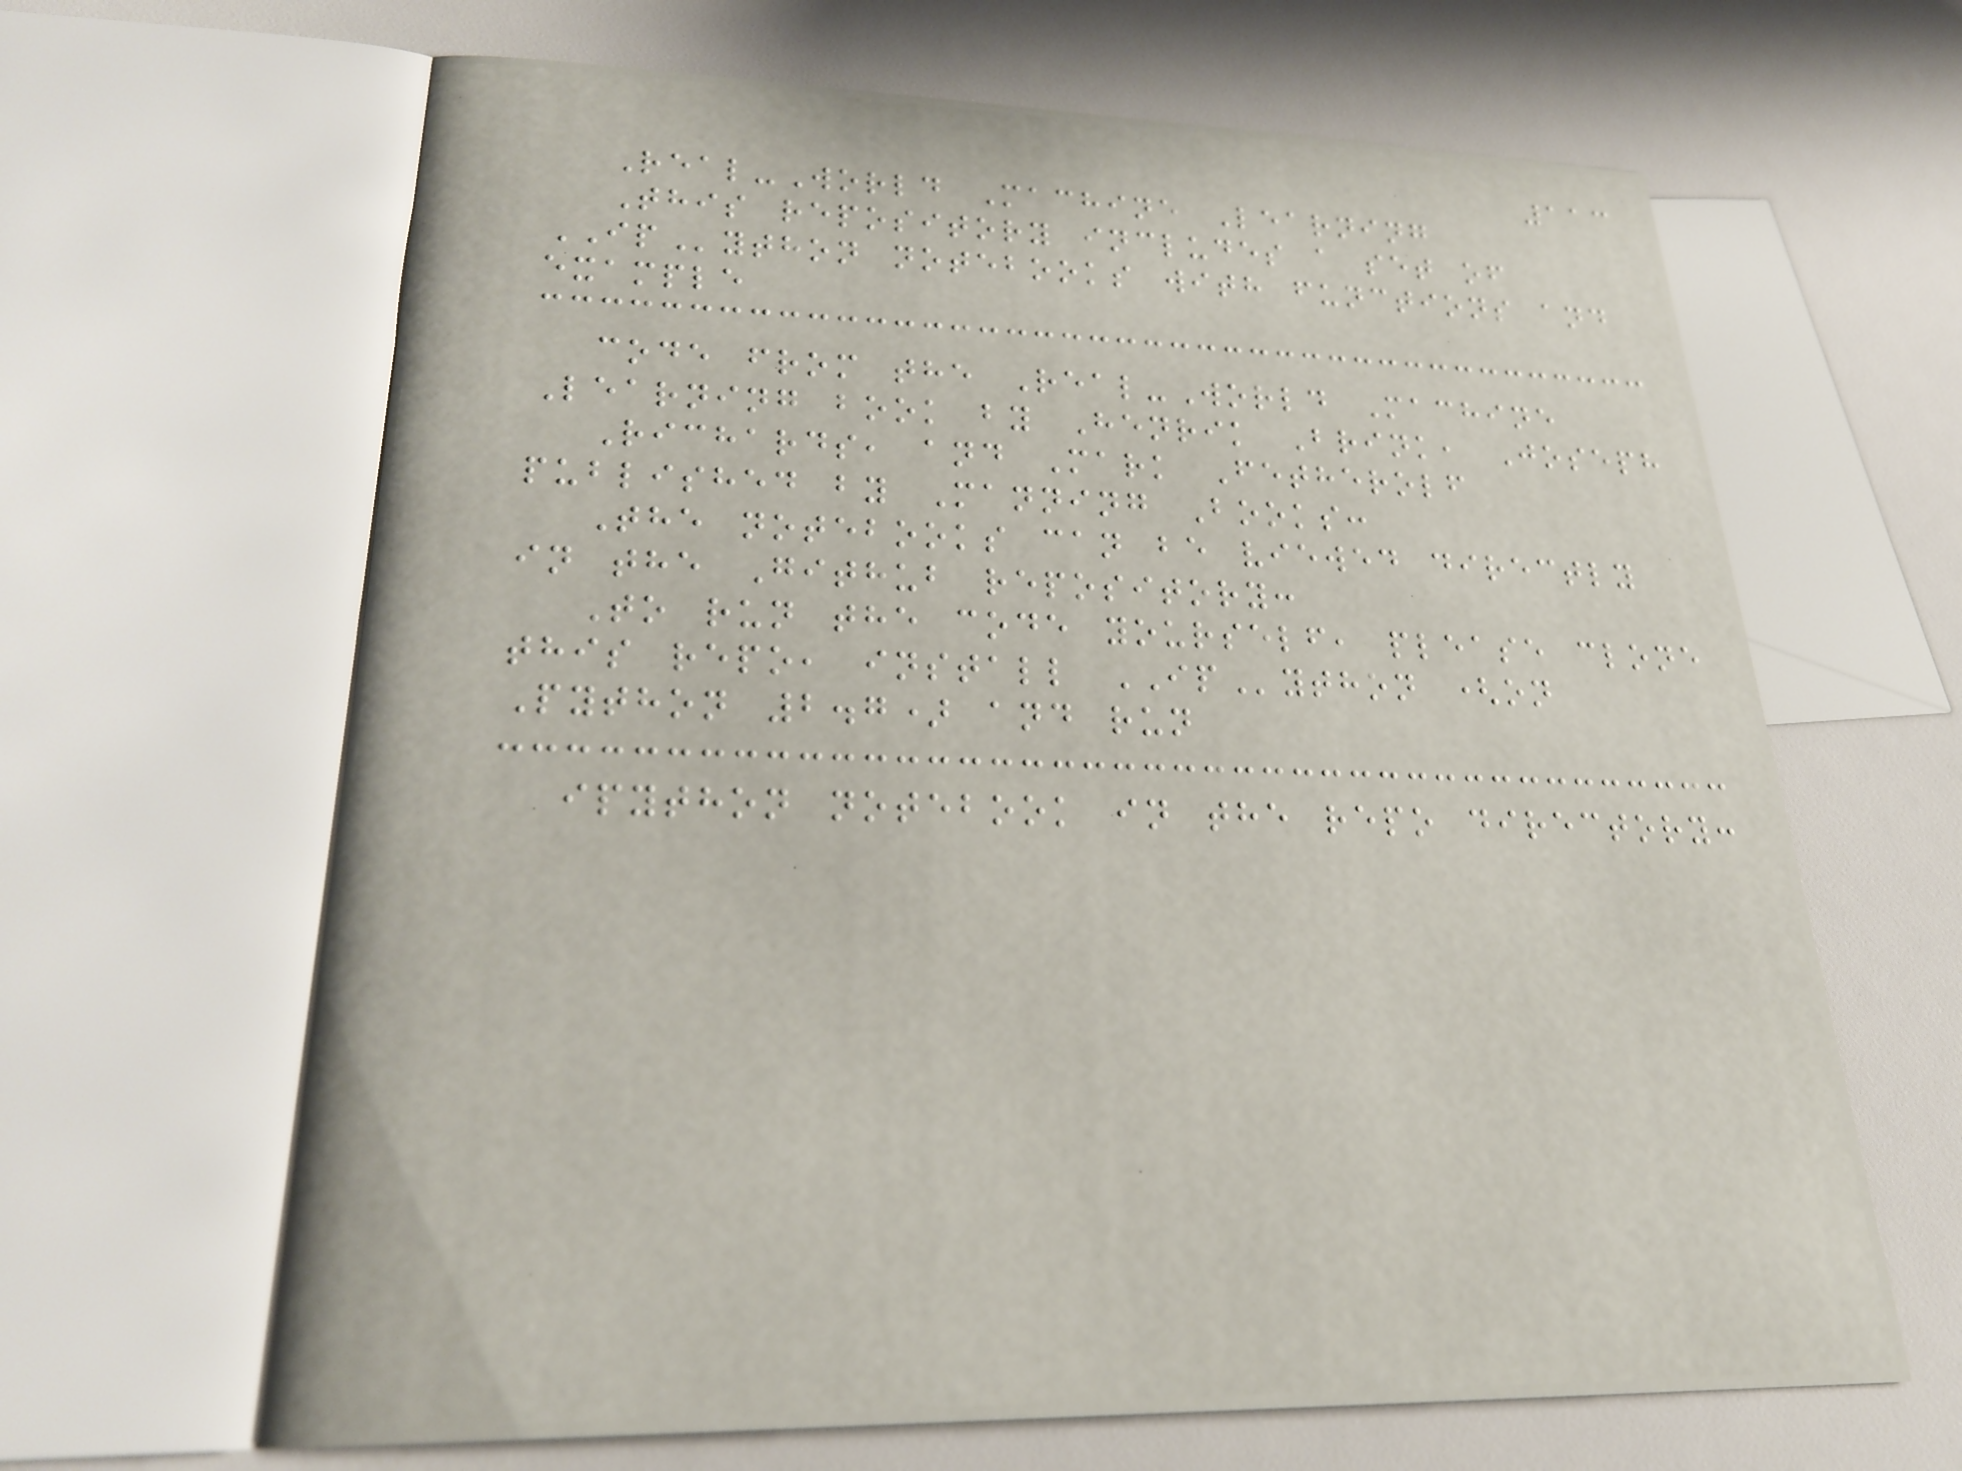113
Real-World Machine Learning
This repository includes a set of
IPython notebooks with functions and
example
code from the Real-World Machine
Learning book by Henrik Brink, Joseph
Richards, and Mark Fetherolf
published by Manning Books:
The notebooks can be viewed directly
in the Github repository:
To run the code yourself, please clone
this repo, install IPython (on
Python 2.7) and run
ipython notebook in the repo directory:
